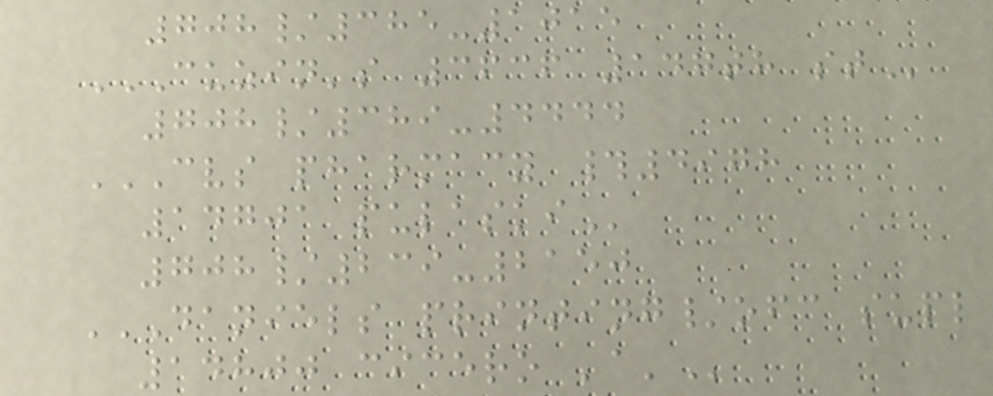708/385-1015
CUZIN'S 3636 147TH ST
708/389-4444
CVS PHARMACY #4978
14701 PULASKI
708/239-2150
DANIELS PRINTING/OFC SUPL
14800 CICERO 'A'
